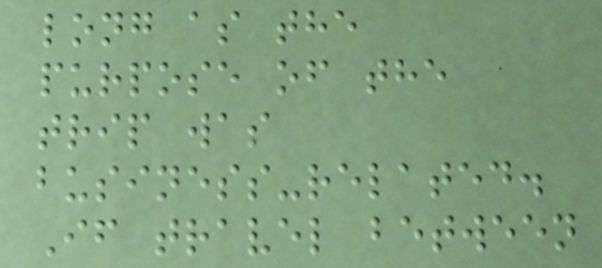long as the
purpose of the
trip was
business-related.
If travel between
